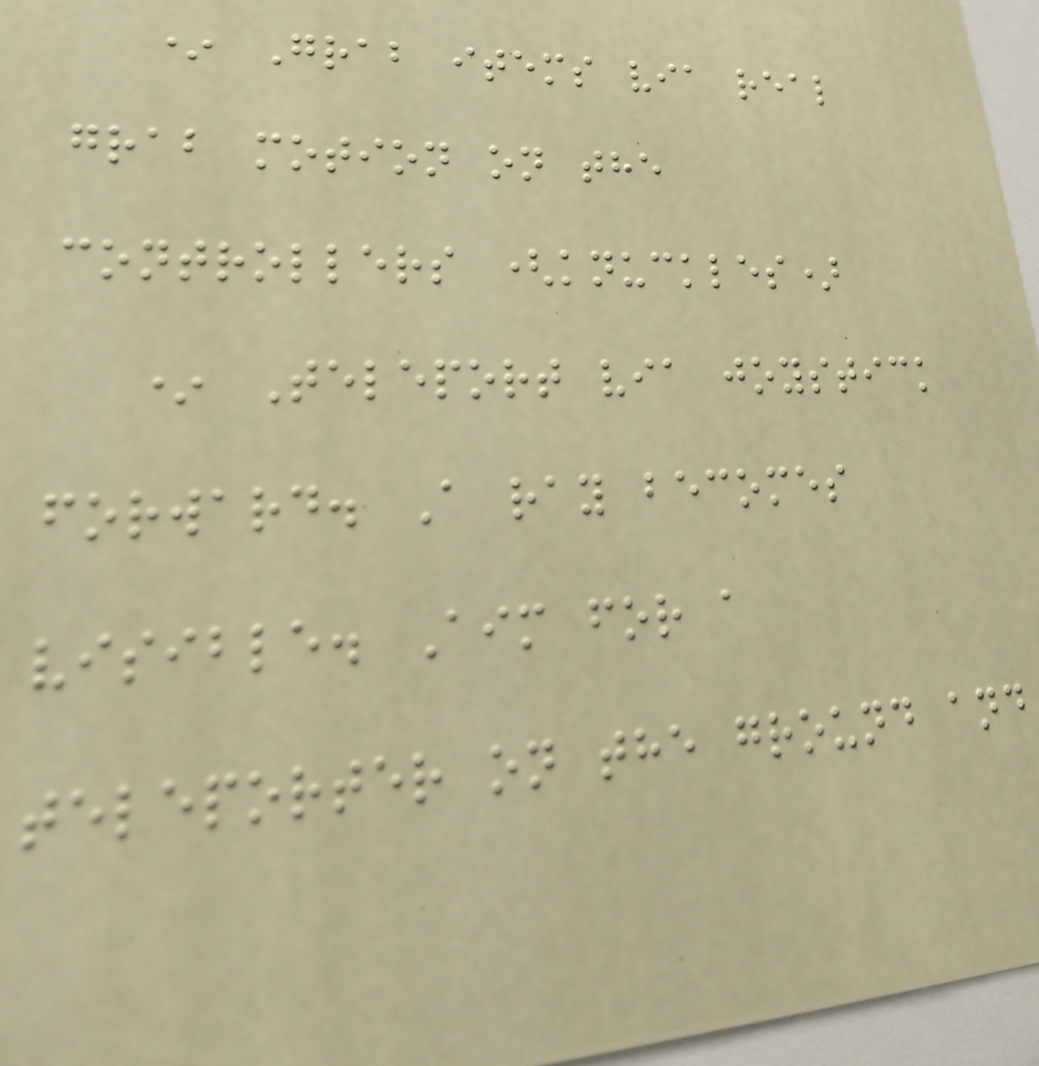* Grab items via real
grab motion on the
controllers (knuckles)
* Teleport via joystick
forward. A ray becomes
visible. Aim for a
teleporter on the ground and
